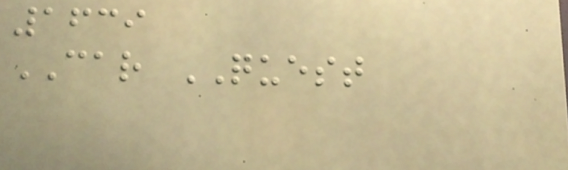1639
CAR QUEST
